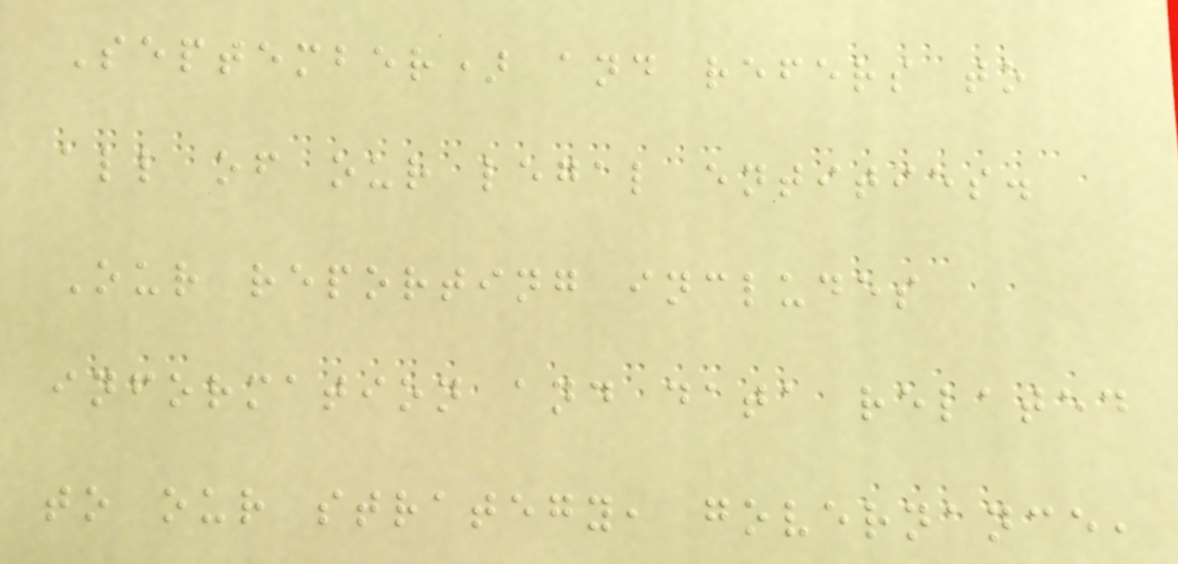September) and refers to
all of our legal entities.
Our reporting includes
information and data related
to our strategy, governance,
